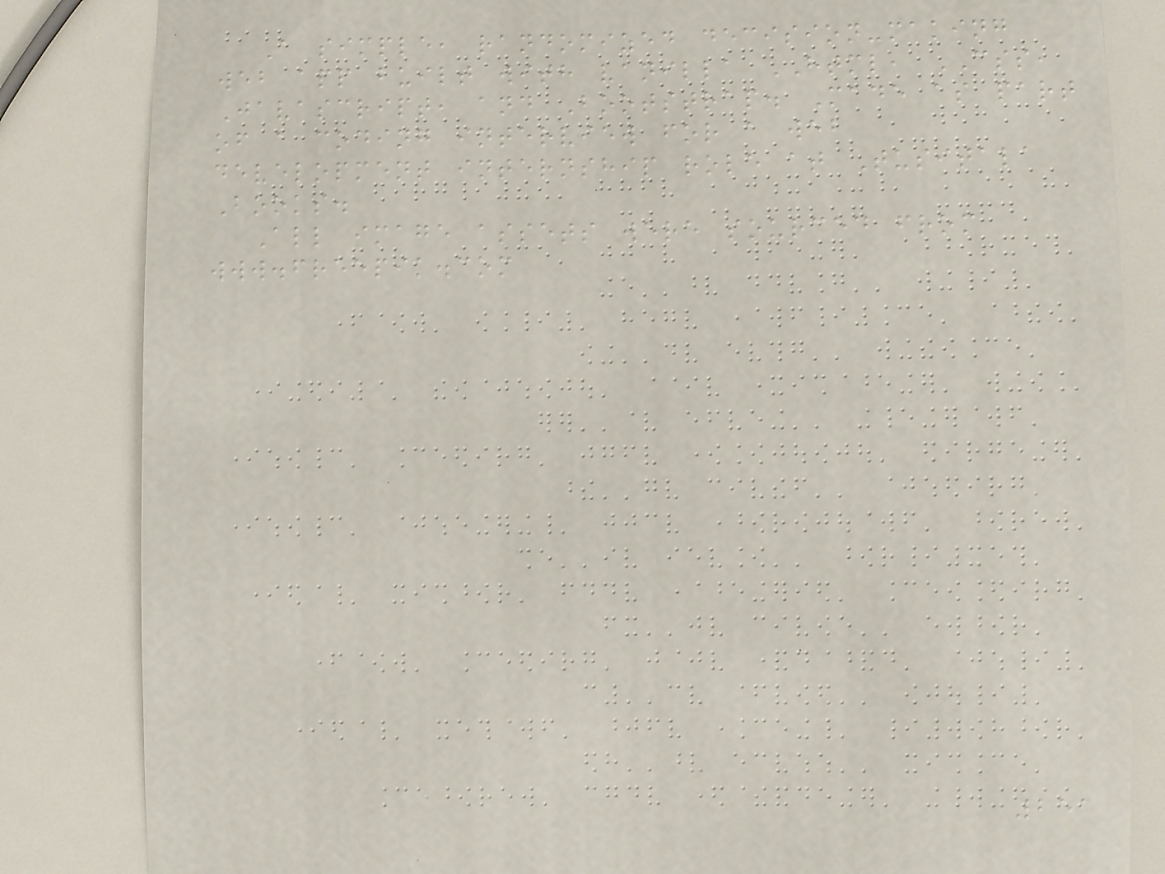A simple, randomized decision-making
web app built with vanilla HTML, CSS,
Javascript, and Bootstrap. Made as part
of a coding interview for a web
development internship role at Tusitala
Books.
All image assets were sourced from
www.freepik.com
251
